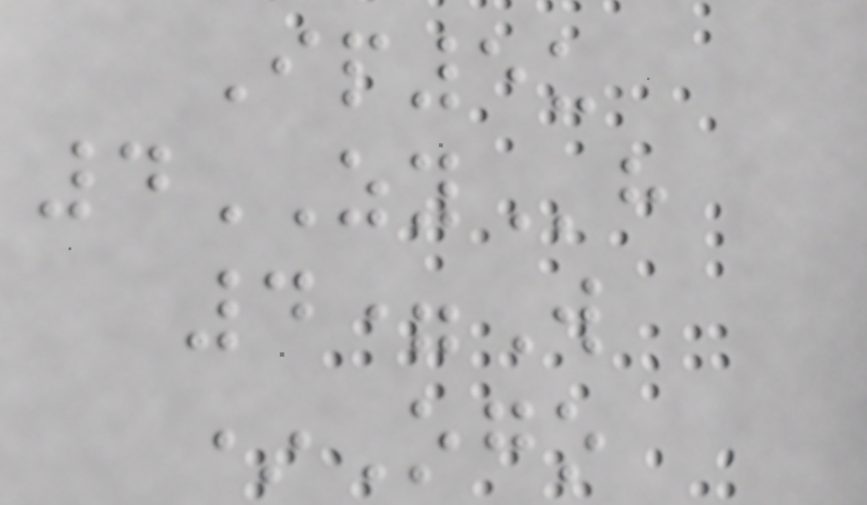Ip5u
4ZYh
4=W
*Ogo
